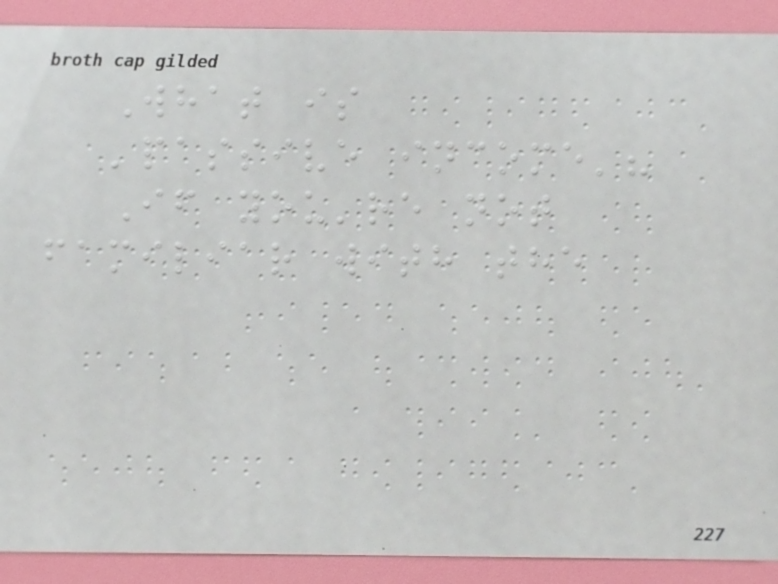What is
'passive income'?
If you're not
familiar with the
